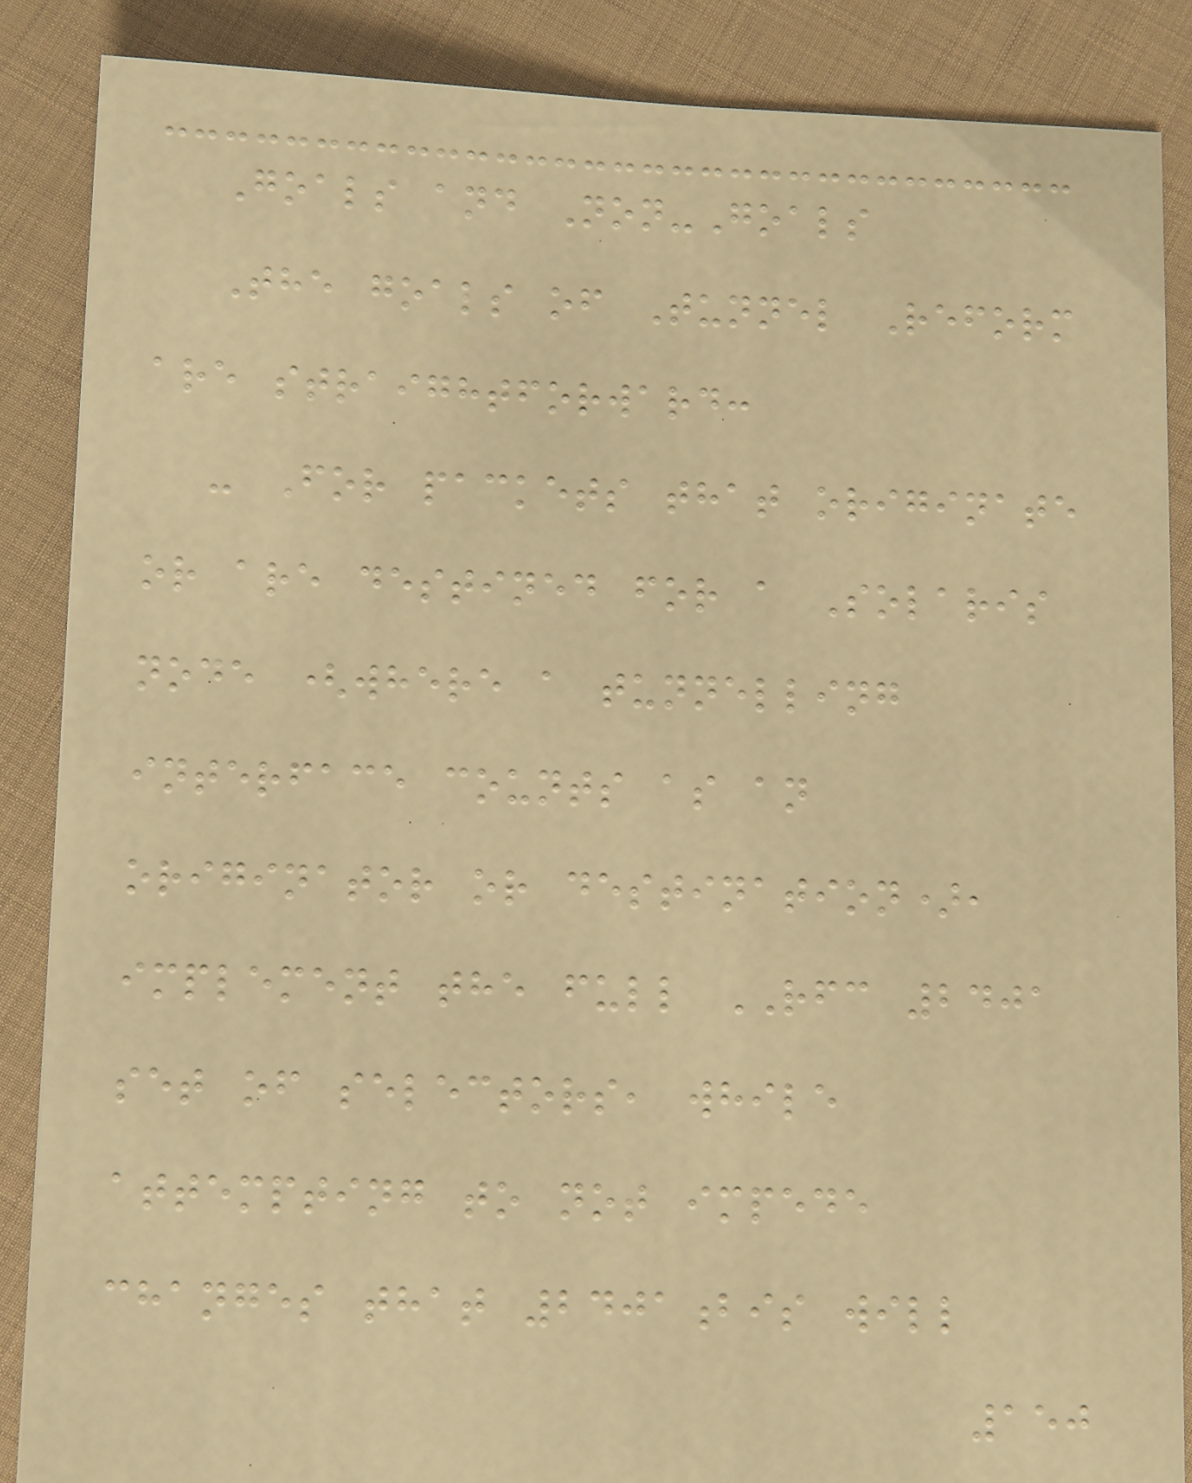Goals and Non-Goals
The goals of Tunnel Reform
are straightforward:
- For packets that originate
or are destined for a Solaris
node (where a tunnelling
interface counts as an
originator or destination),
implement the full RFC 2401
set of selectors, while
attempting to not impede
changes that 2401bis will
150
